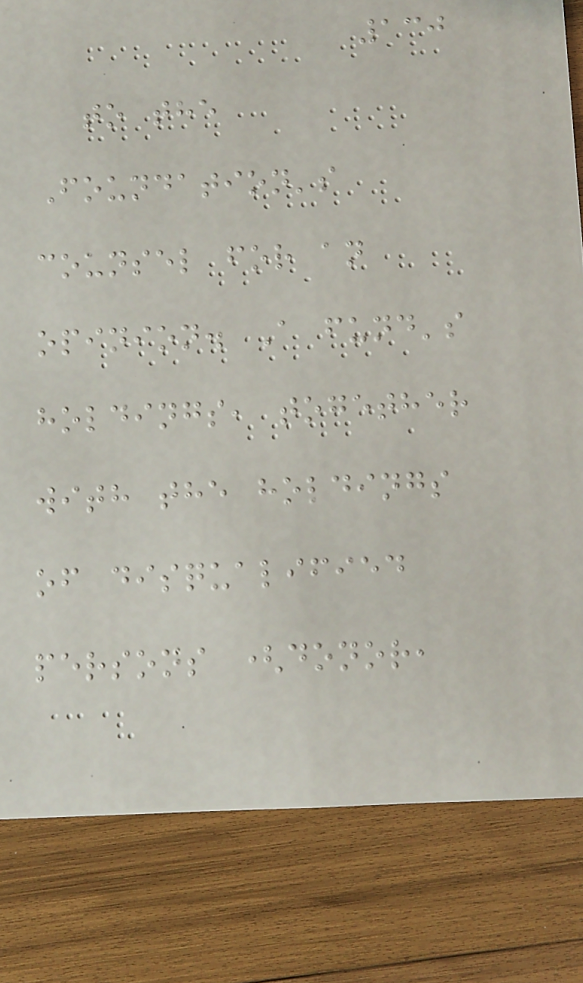130
to the
Foundation's
counsel for an
opinion. A fund's
holdings, together
with the holdings
of disqualified
persons (donor,
